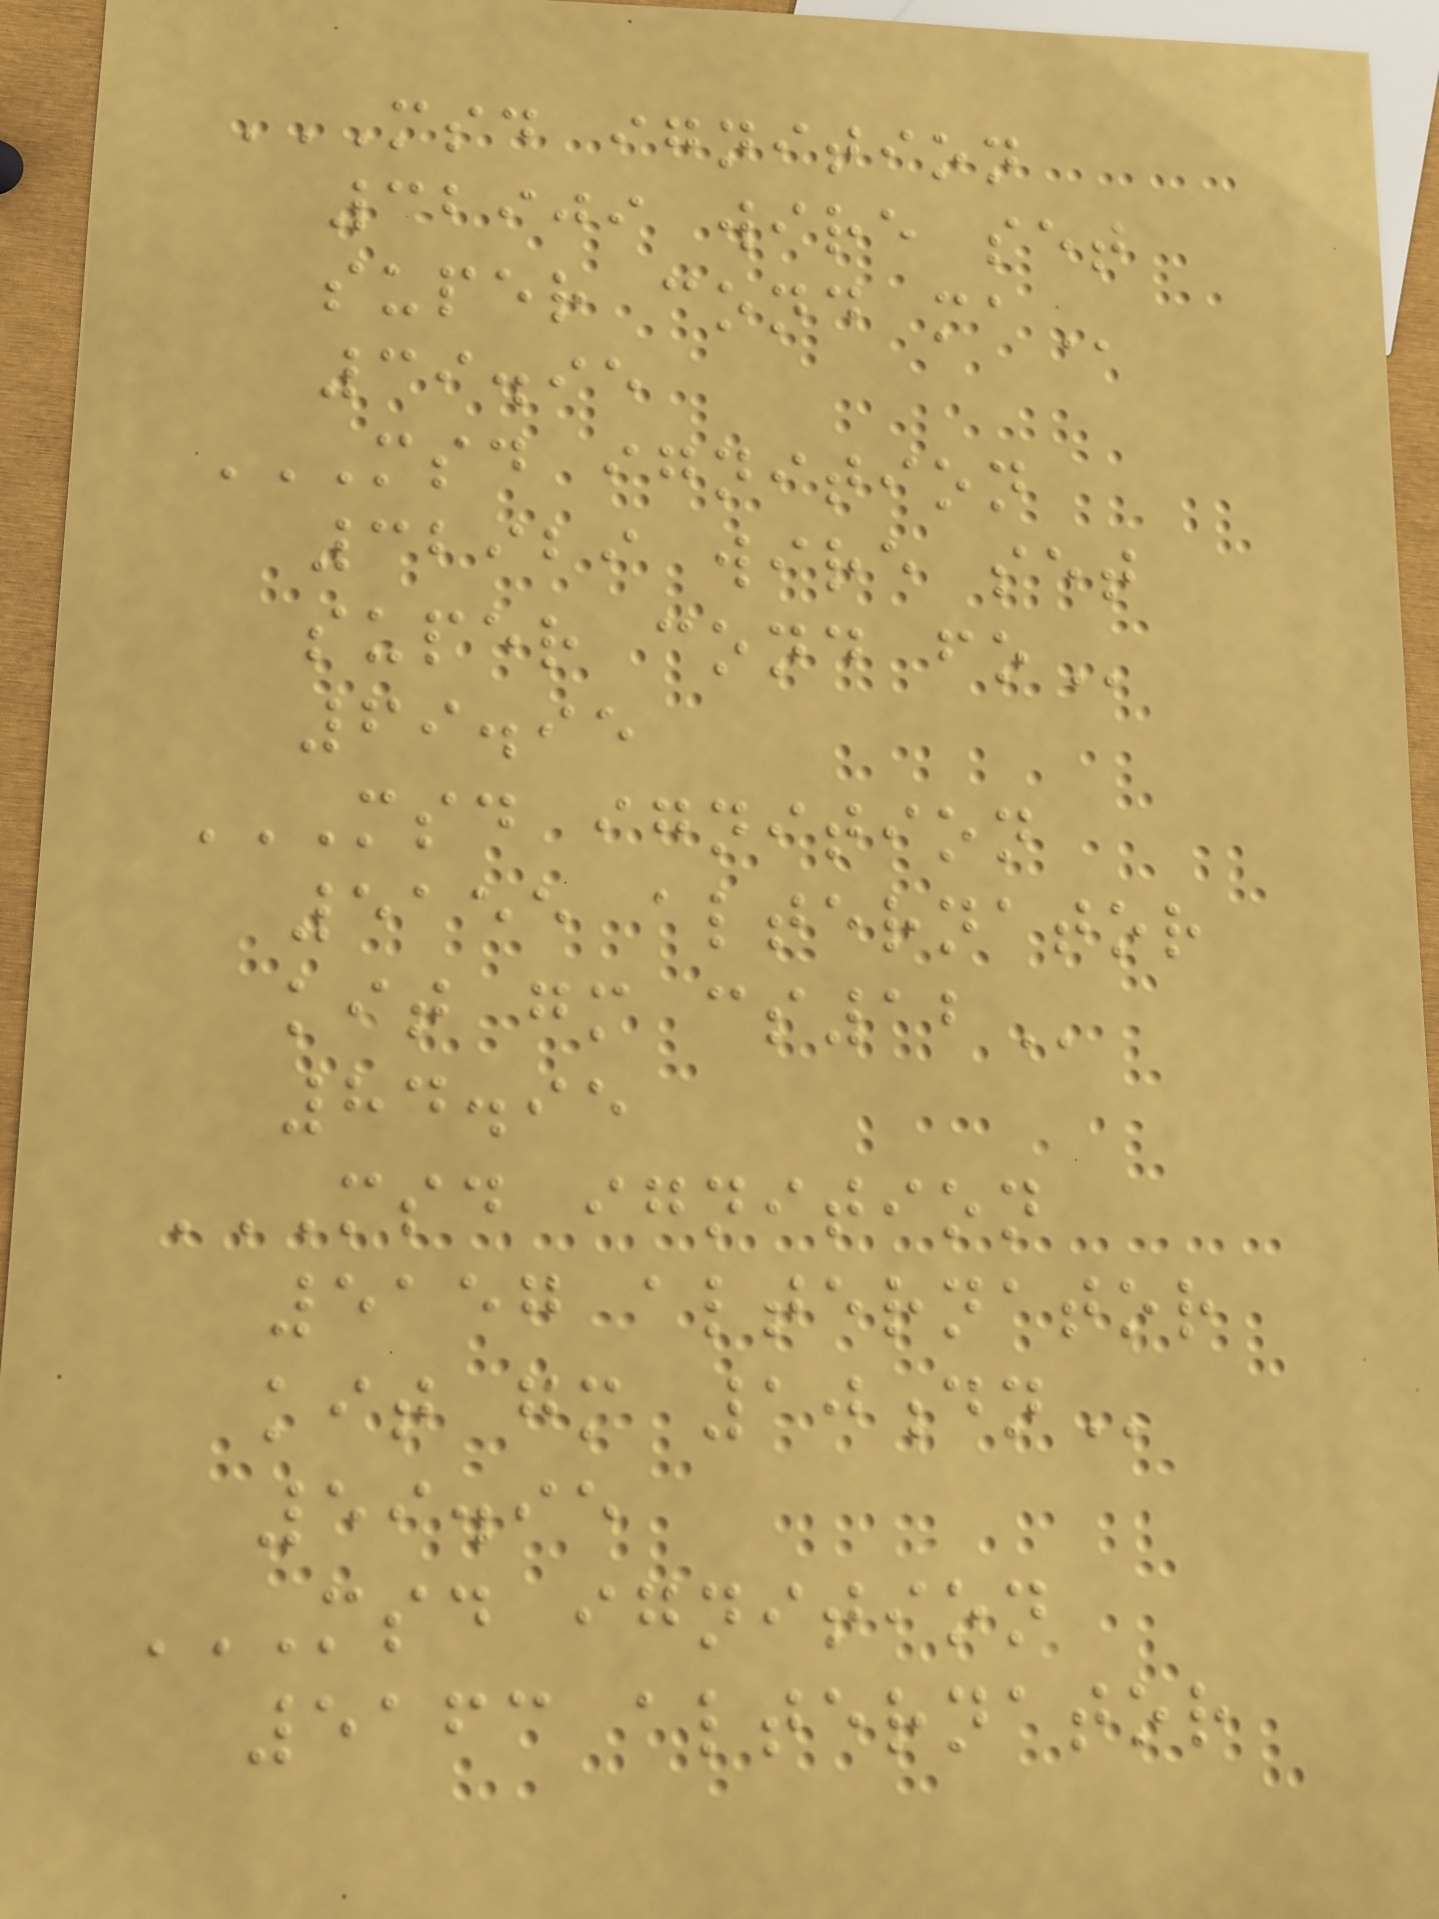MSD IGNITION
32909 WIRE SET
SUPER COND MA
39.95
MSD IGNITION
32929 WIRE SET
SUPER COND FO
69.95
MSD IGNITION
5155 ALTERNATOR
KIT GM CS12
84.95
MSD IGNITION
5157 ALTERNATOR
KIT GM 10DN
59.95
MSD IGNITION
5163 ALTERNATOR
